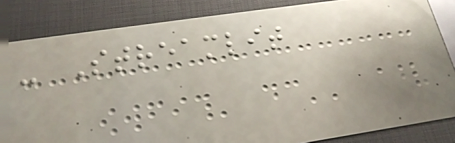- Streamlit
